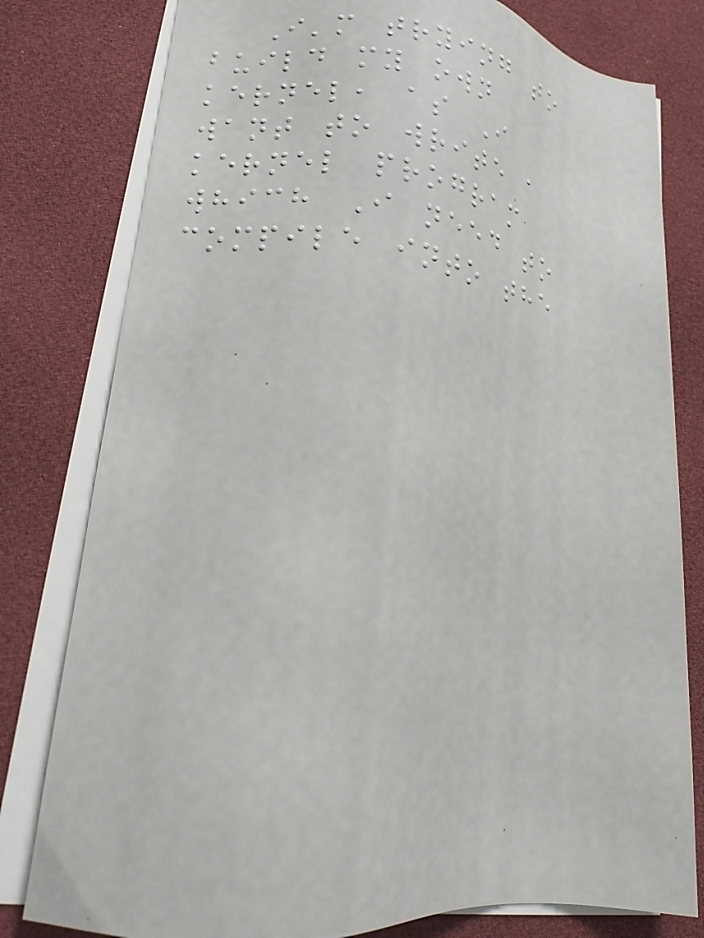I'm trying to
build my own
kernel, as I
want to write a
kernel program
which I need to
compile into the
